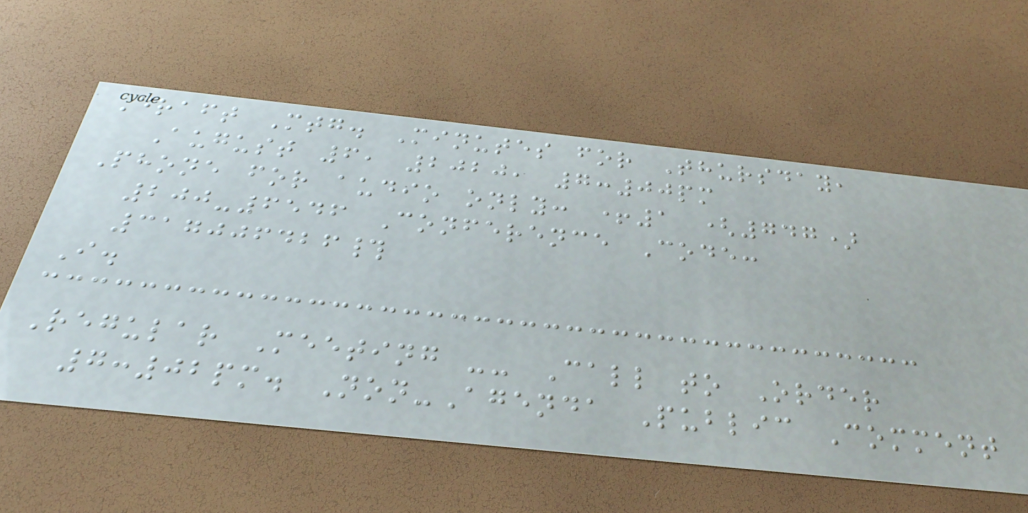Draft Mtg. Minutes for Thursday,
August 6, 2020, 7:00pm
Phone for audio only: +1 (747)
200-6546 Conference Code:
317006426#
I.
Regular Meeting -- Call to Order
7:02pm. Non-Agenda Public Comment
